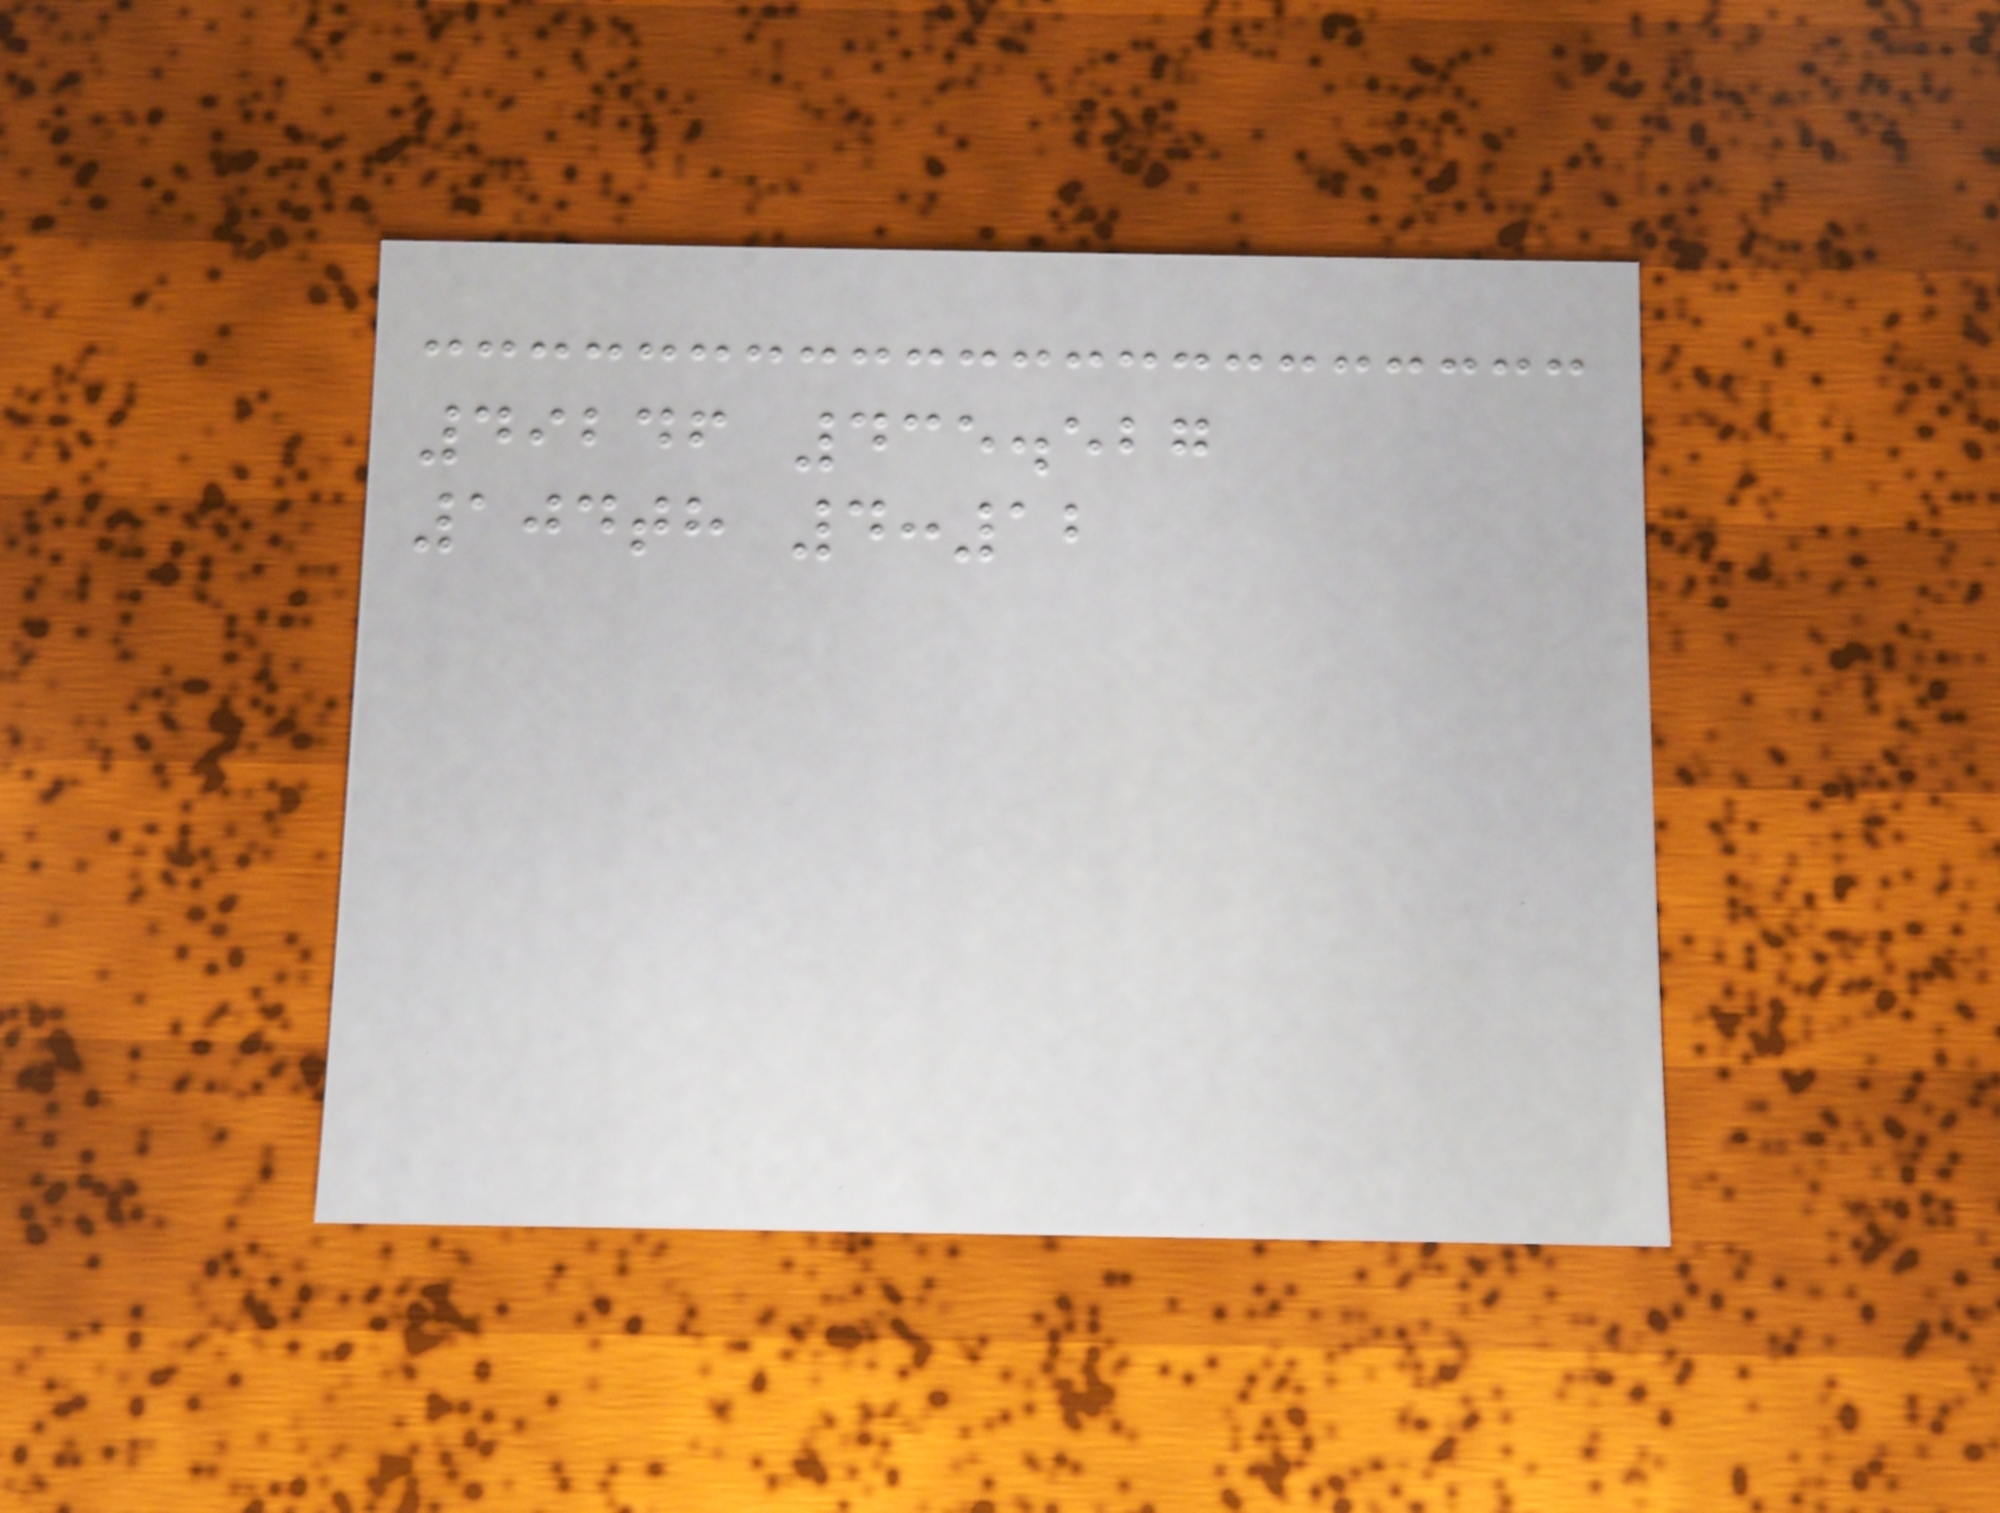49246 435.527
104th 4:12
